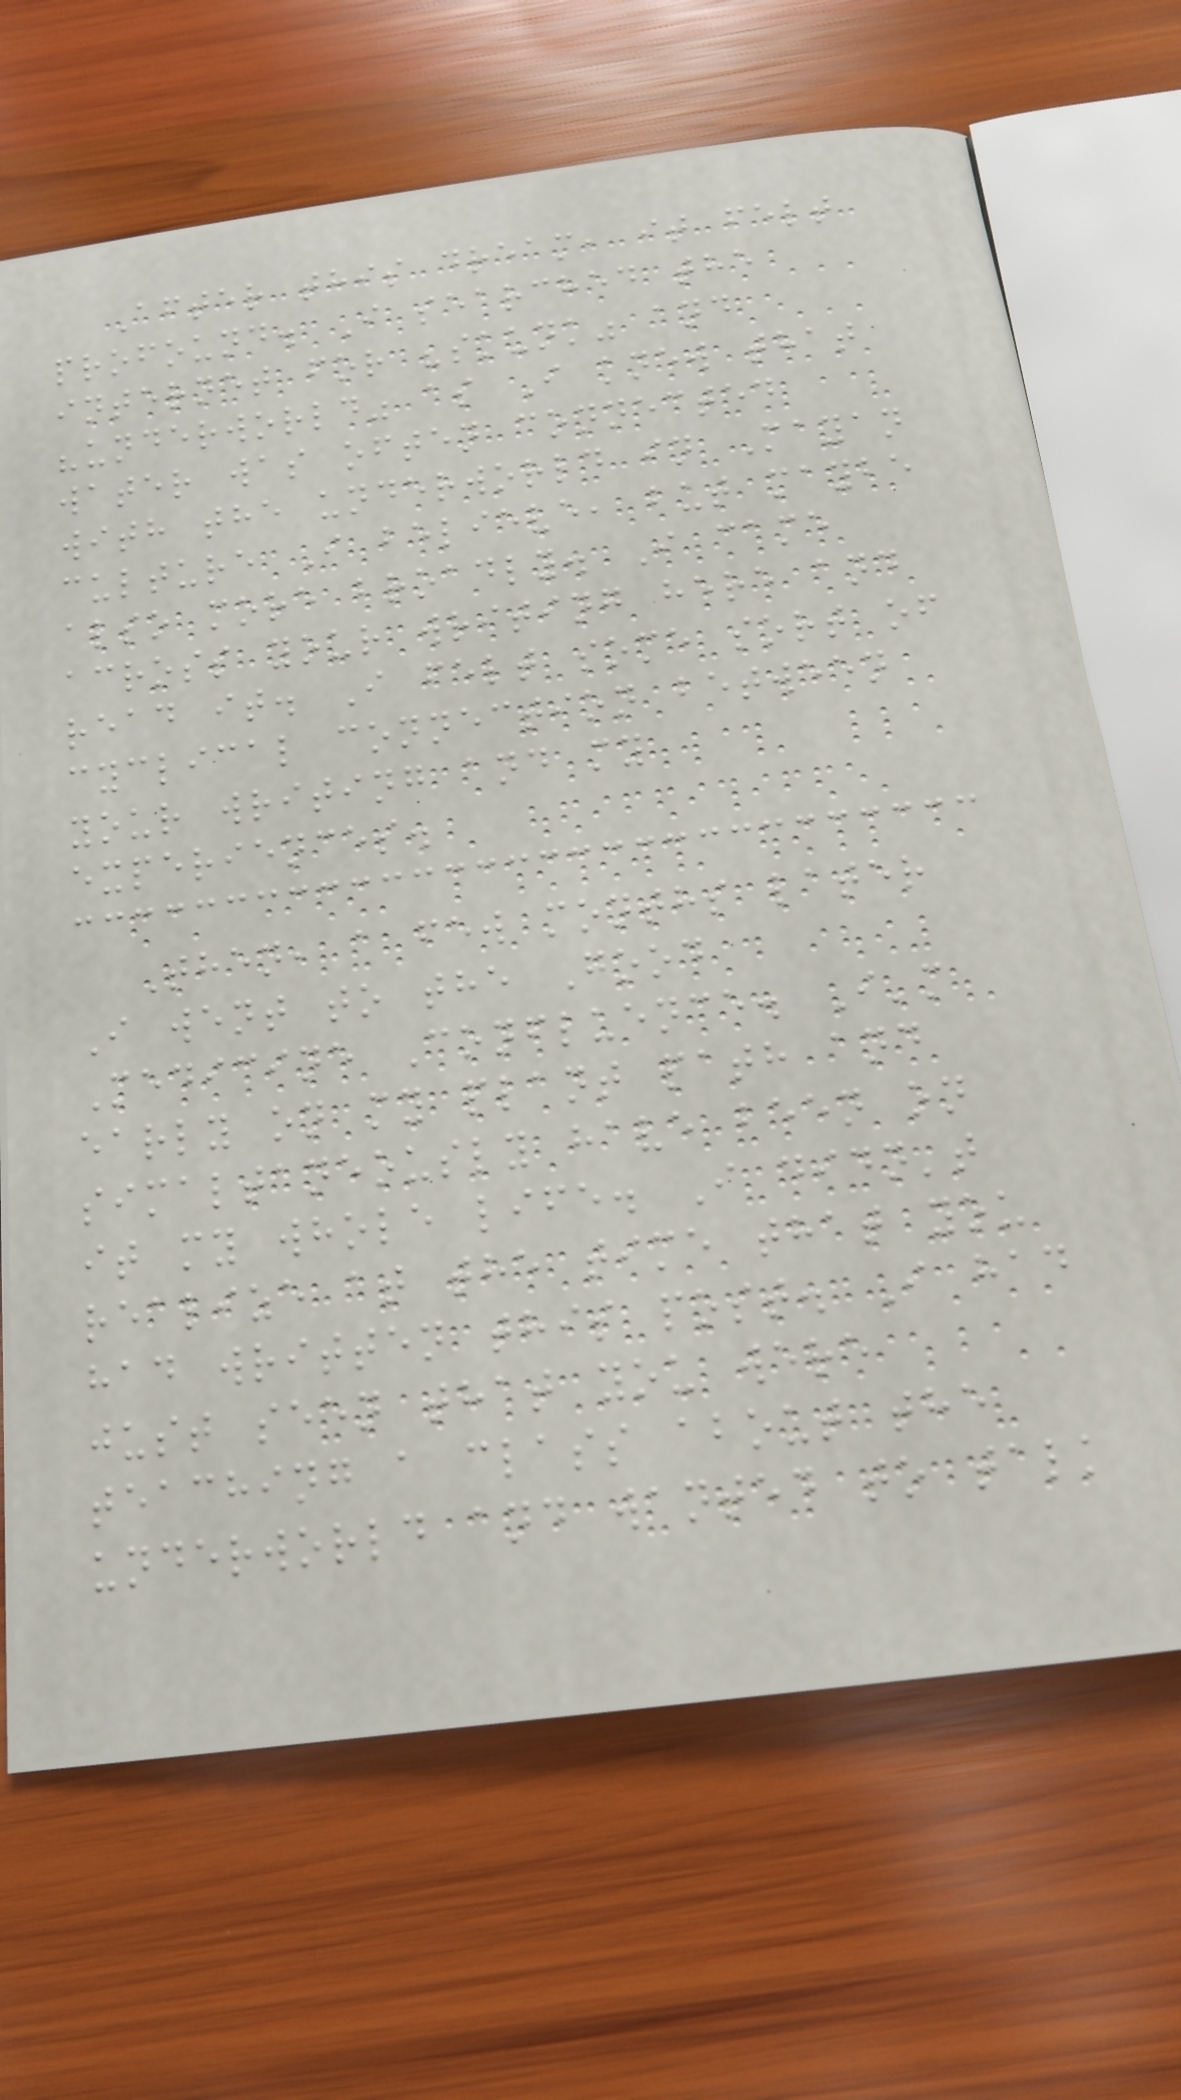After this dream, it felt
profound. I searched the
internet for "skunk" and
"underworld" as I knew that
water was often connected
with the underworld in Mayan
culture I believe, but maybe
also more broadly. I came
across your writing here and
read it. I felt some sort of
cyclical connection between
your writing and my
experiences.
Then, a few months later
I went to the Good
Medicine Confluence. I'm
early on my plant path and
simaltaneously have been on
it my whole life. I didn't
realize at the time that you
had written this post. I had
just seen that you were
teaching a class about the
underworld and wanted to talk
